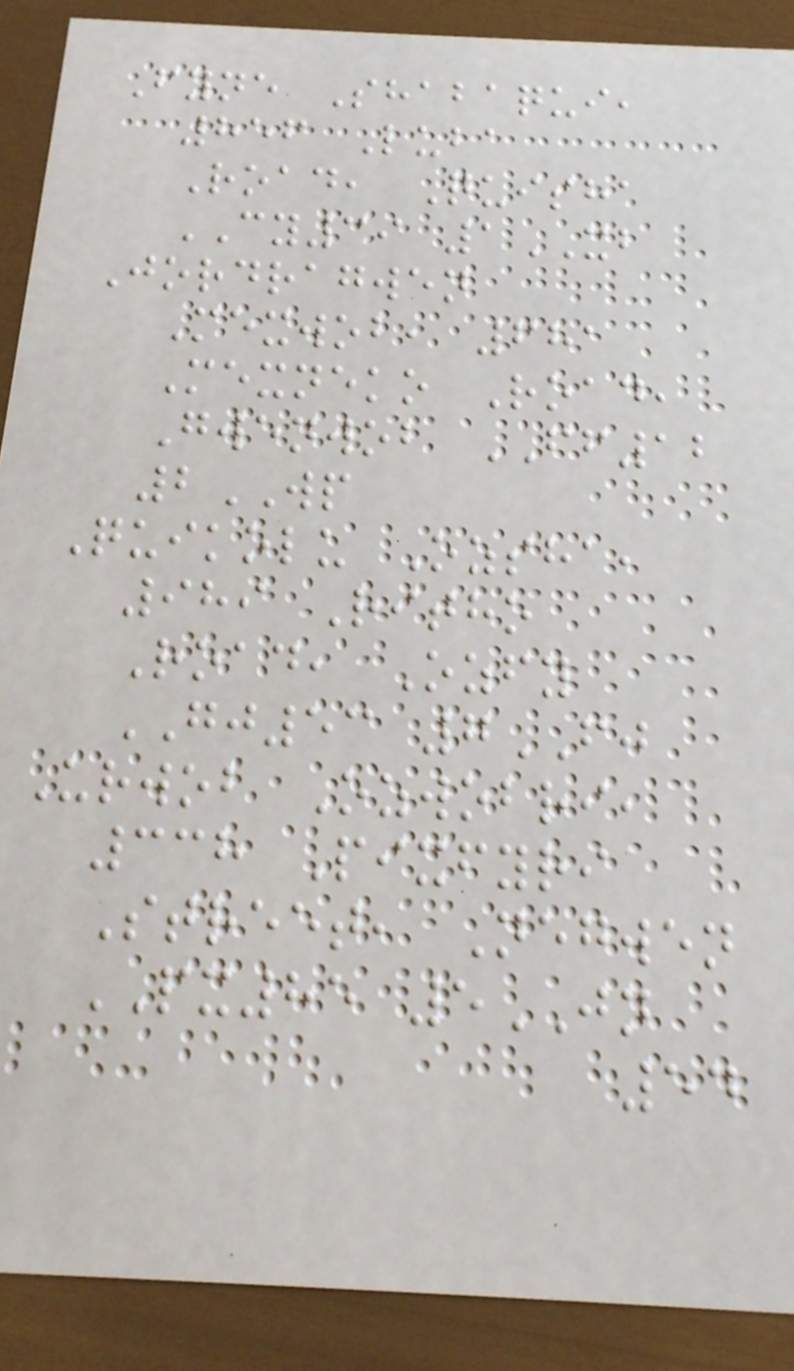Fyne Shabaqui,
856 Luba
Road, Quisha
CY39 1XB
Jordragwen
Mexwob, 681
Mexneko Road,
Gwenwob FF12
2WP
Quikolu Ozsha,
989 Ritho
Road, Ozfy
GJ53 7FJ
Urwob Ozwobri,
338 Pixfyri
Street, Negwen
PX85 5JN
54
